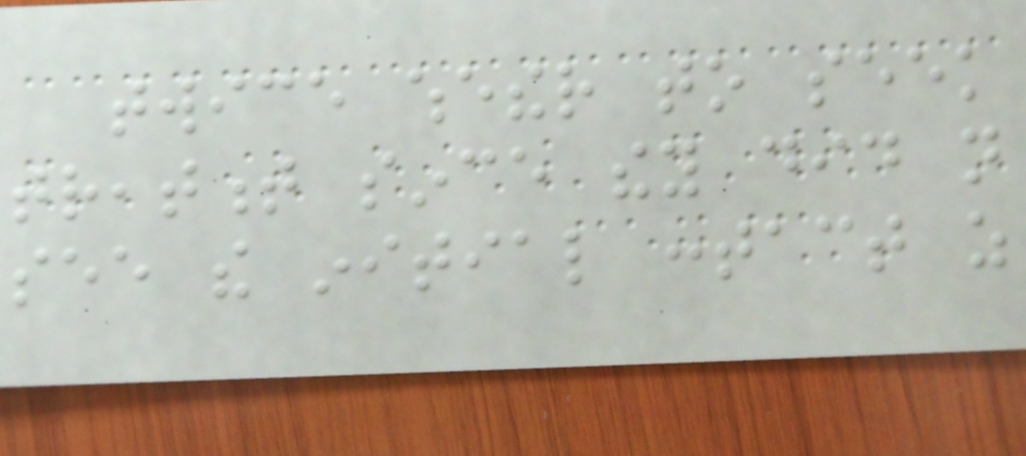twice whether to seek
treatment since they did not
see the initial contact as
